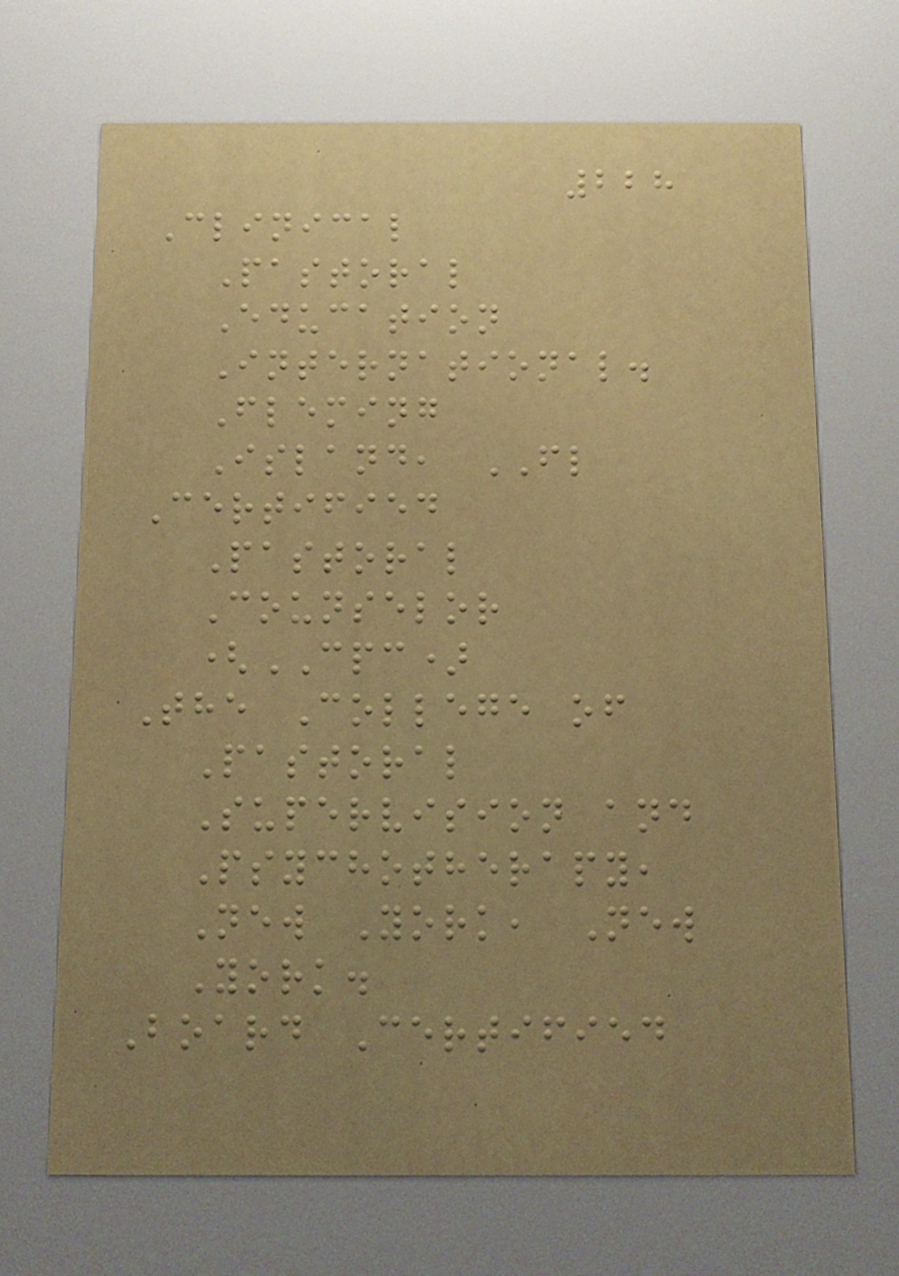228
Clinical
Pastoral
Education
International.
Fleming
Island, FL
Certified
Pastoral
Counselor
(CPC)
The College of
Pastoral
Supervision and
Psychotherapy,
New York, New
York.
Board Certified
